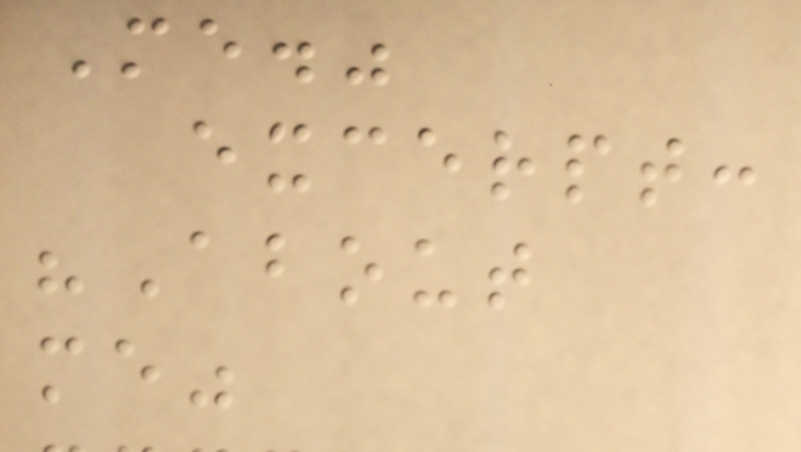Me."
excerpt:
"About
me"
